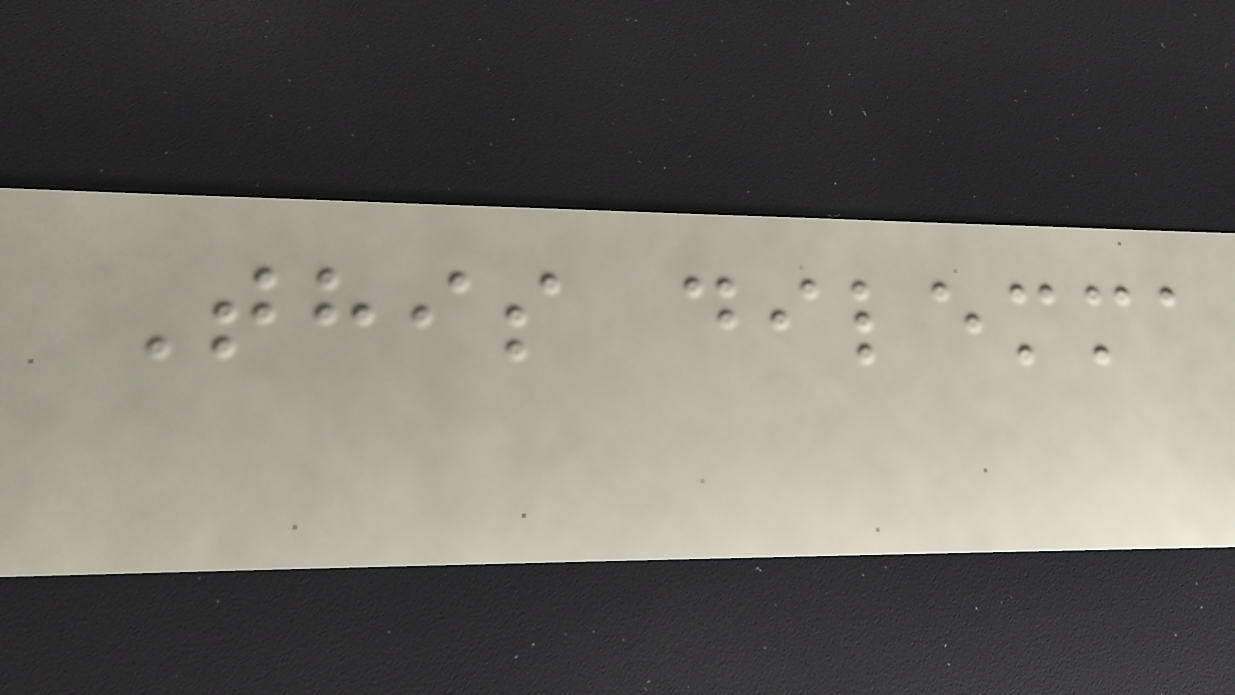This dilemma
